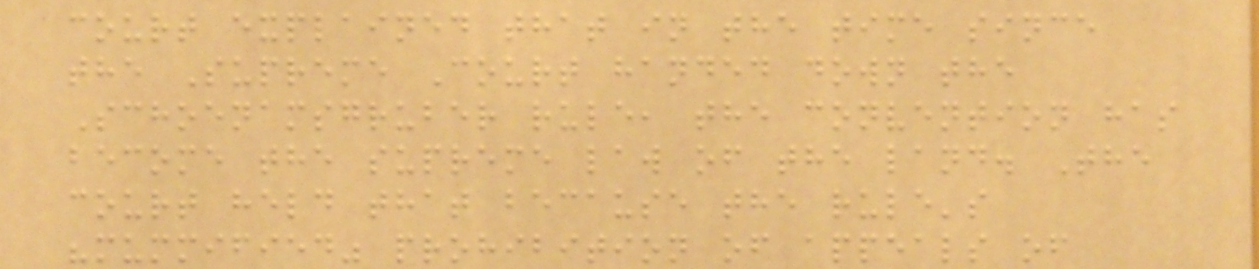court explained that in the time since
the Supreme Court handed down the
Schoenamsgruber rule, the convention has
become the supreme law of the land. The
court held that because the rule's
"mummified" prohibition of appeals of
